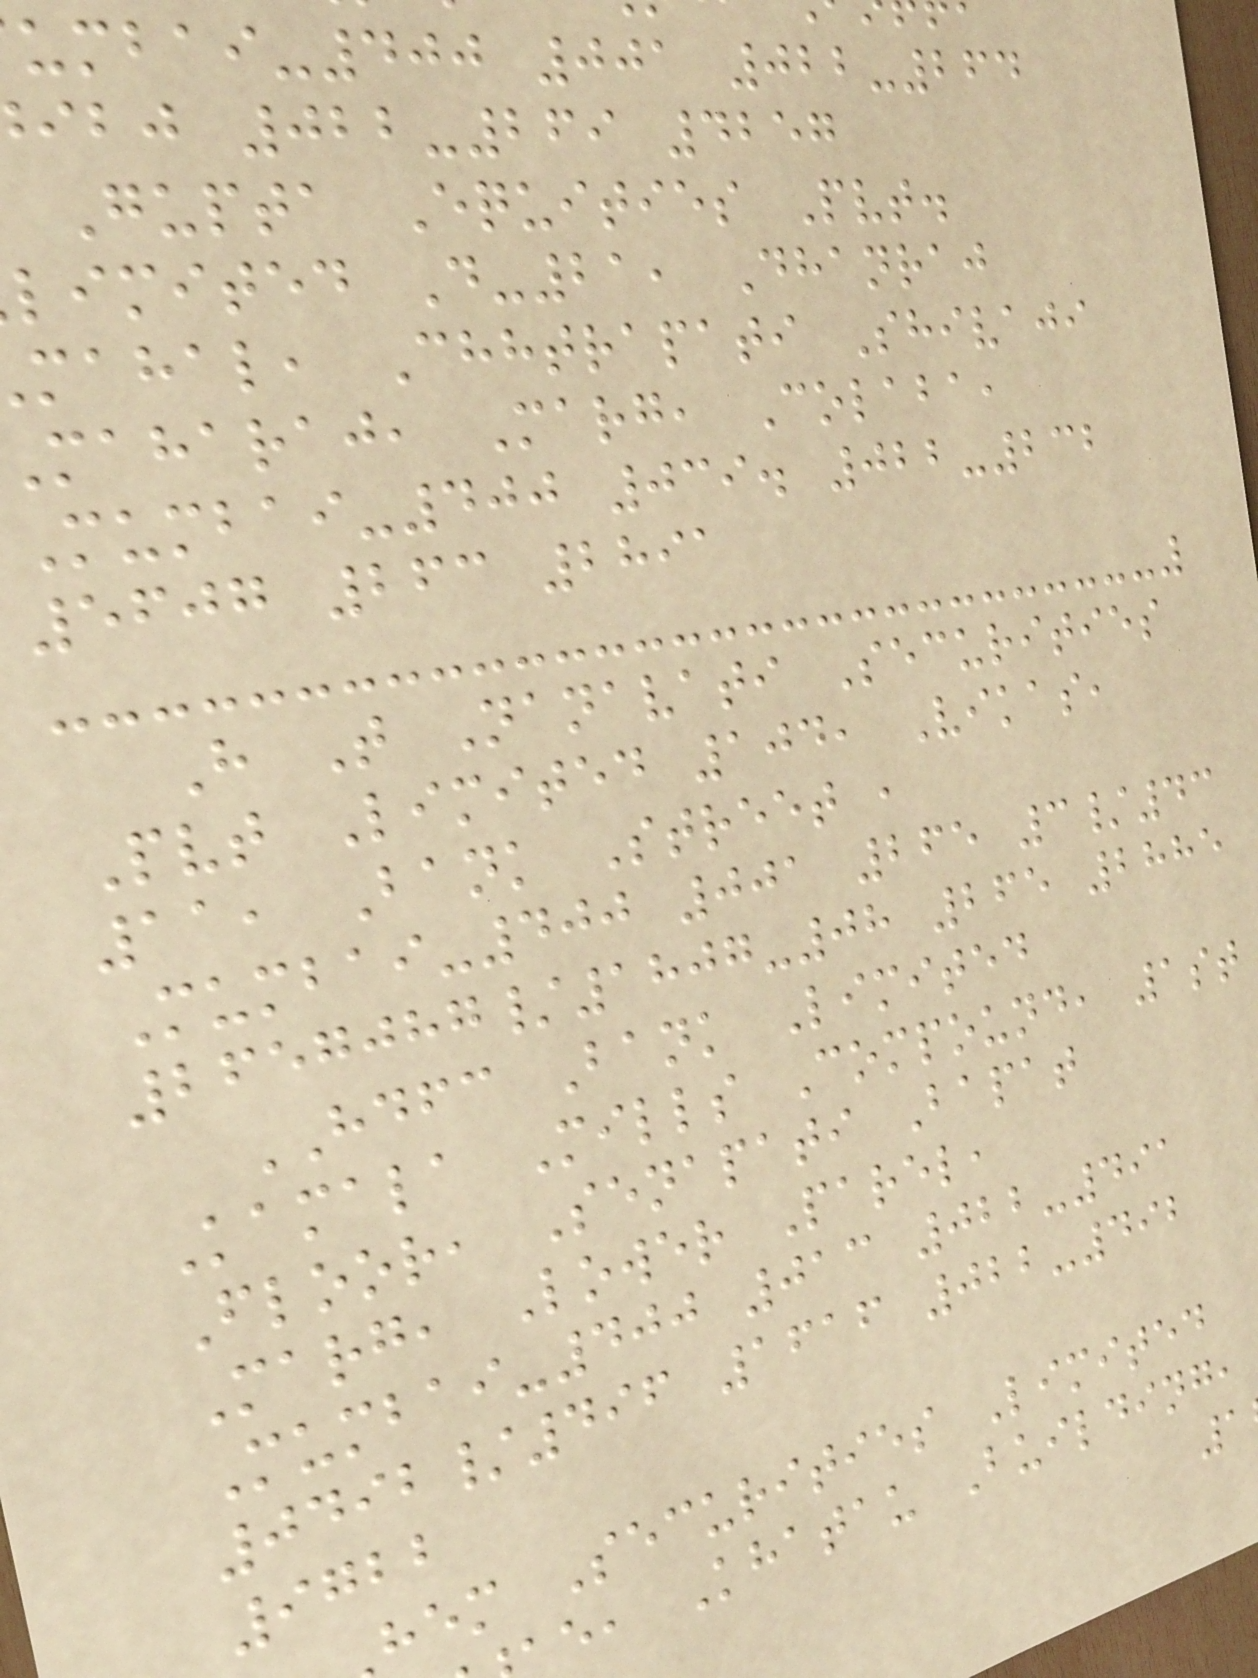umbai-400 001 022-264
ibj 022-269 4257
Gupta Equities Pvt.
limited D-21, Dhanraj
mahal, Chhtrapati Shivaji
maharaj, Marg, Colaba,
Mumbai-400 039. 022-232
5607 263 2891
H T Nanavati Securities
Pvt Limited 104, Vikas,
11, Bank Street ,
Mumbai-400 001 265 3/43
2657087/1807-08 265 2885
HDFC Bank Limited
Kamala Mills Compound, 1st
Floor, Senapati Bapat
Marg, Lower Parel,
Mumbai-400 013 022-491
0492/496 1616 022-492
9722
hem Securities Limited
e, Khatau Building,
